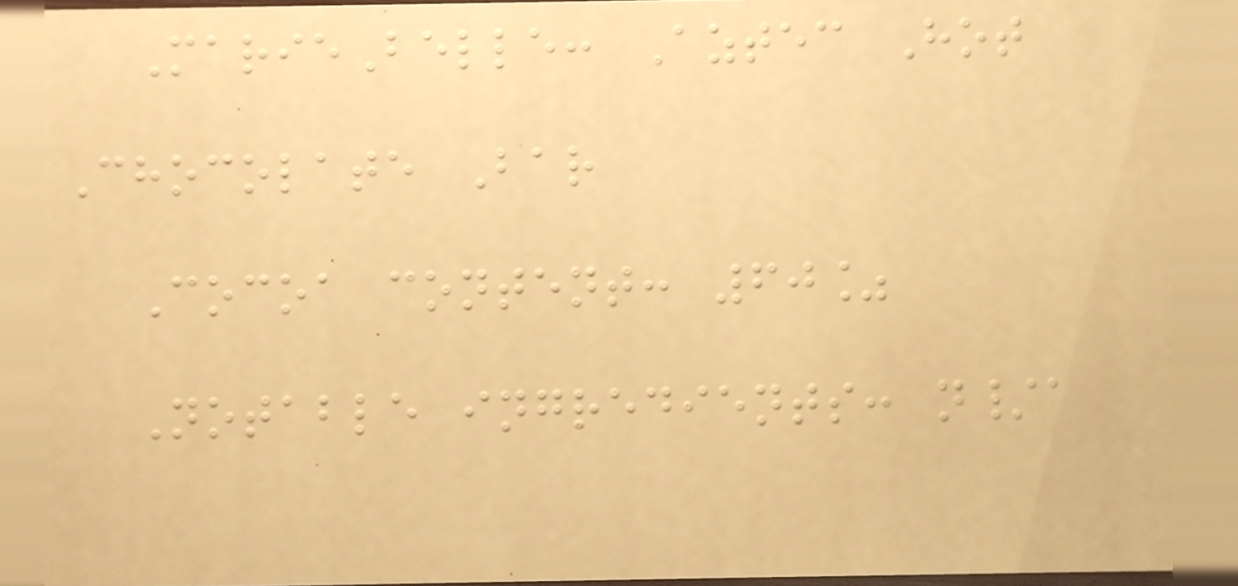MarieBelle: Aztec Hot
Chocolate Bar
Cocoa content: 60%
Notable ingredients: n/a
